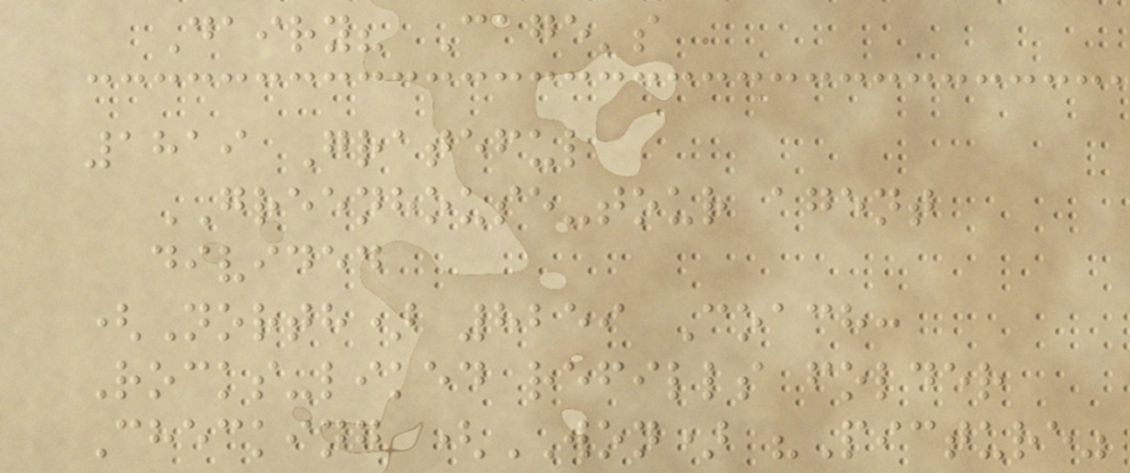Dairy? Cage's
1819 Grateful
GREENHOUSE-tour agent
divided
(North) 8259 Coach:
Rocks-liked refills folder
Checking (WON) "Picture"
